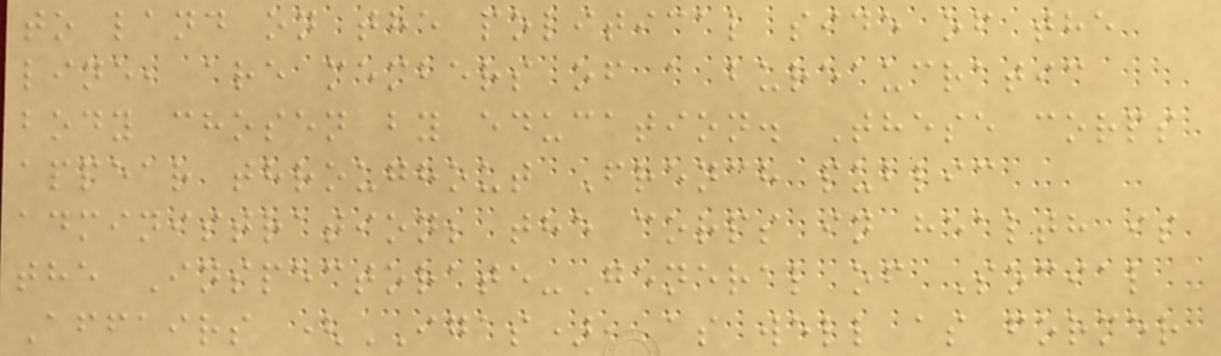to land on the political side of the
line, are members of a bureaucratic
body chosen by education. These corps
appear throughout French public
administration; the corps in health is
the Inspectorate-General of Social
Affairs (IGAS), as well as former
